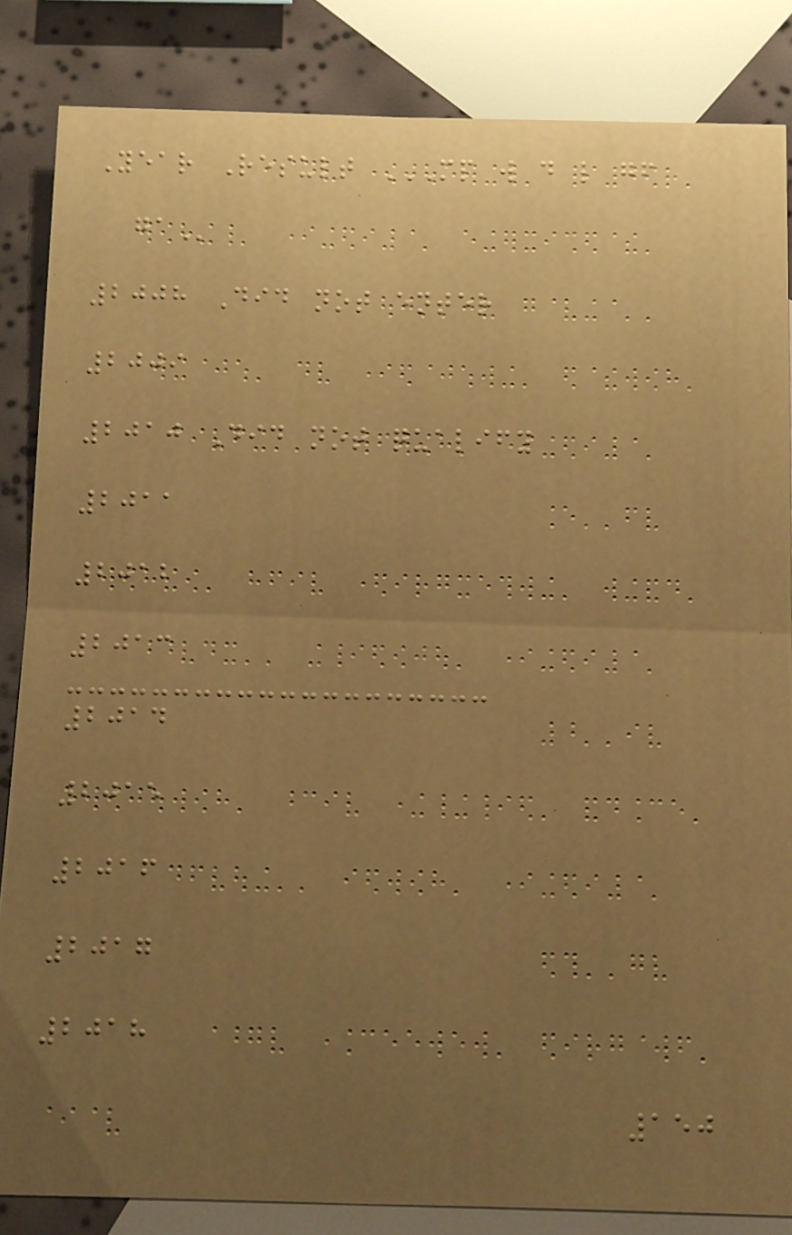Year Result MP W D L GF
GA
2008 Did not enter
2009
2010 Did not qualify
2011
2012
2013
2014
2015
2016
2017
2018
150
